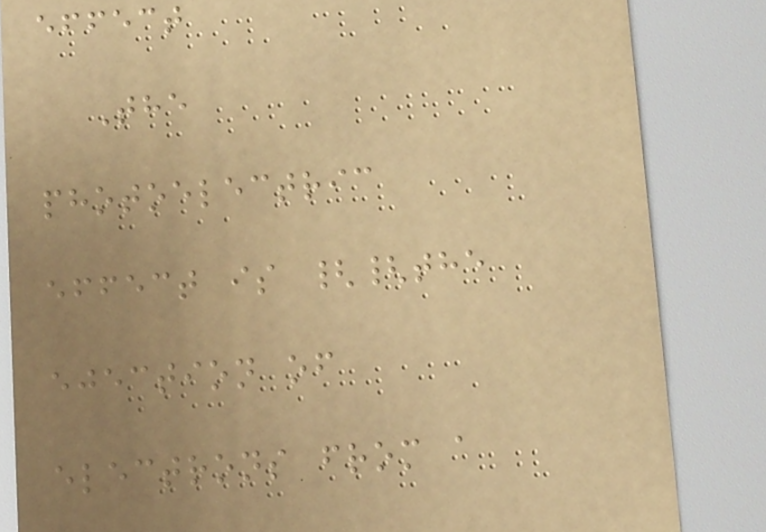effect
The
photoelectric
effect is {{the
ejection of
electrons from a
